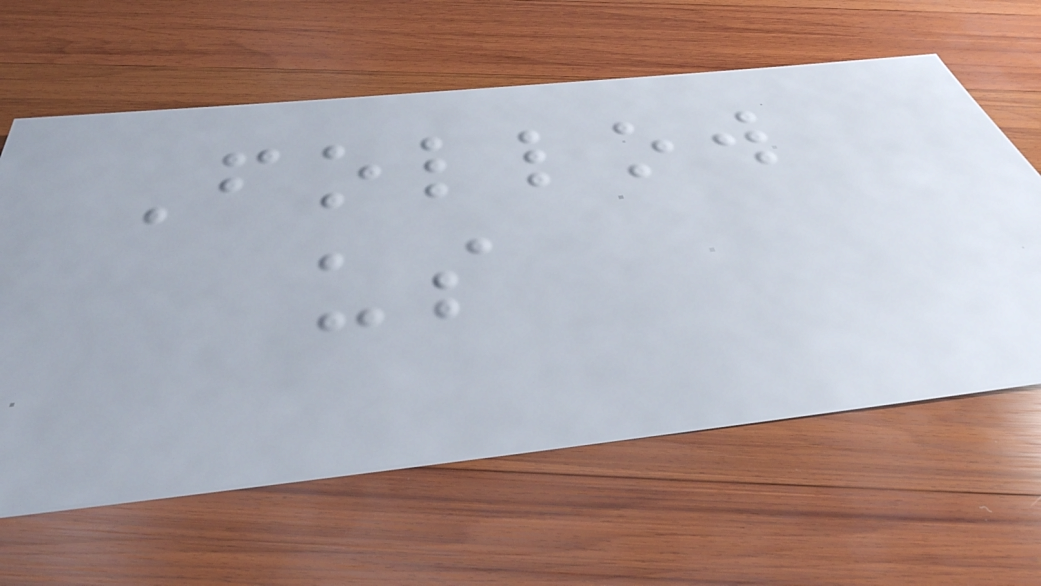Follow
us
